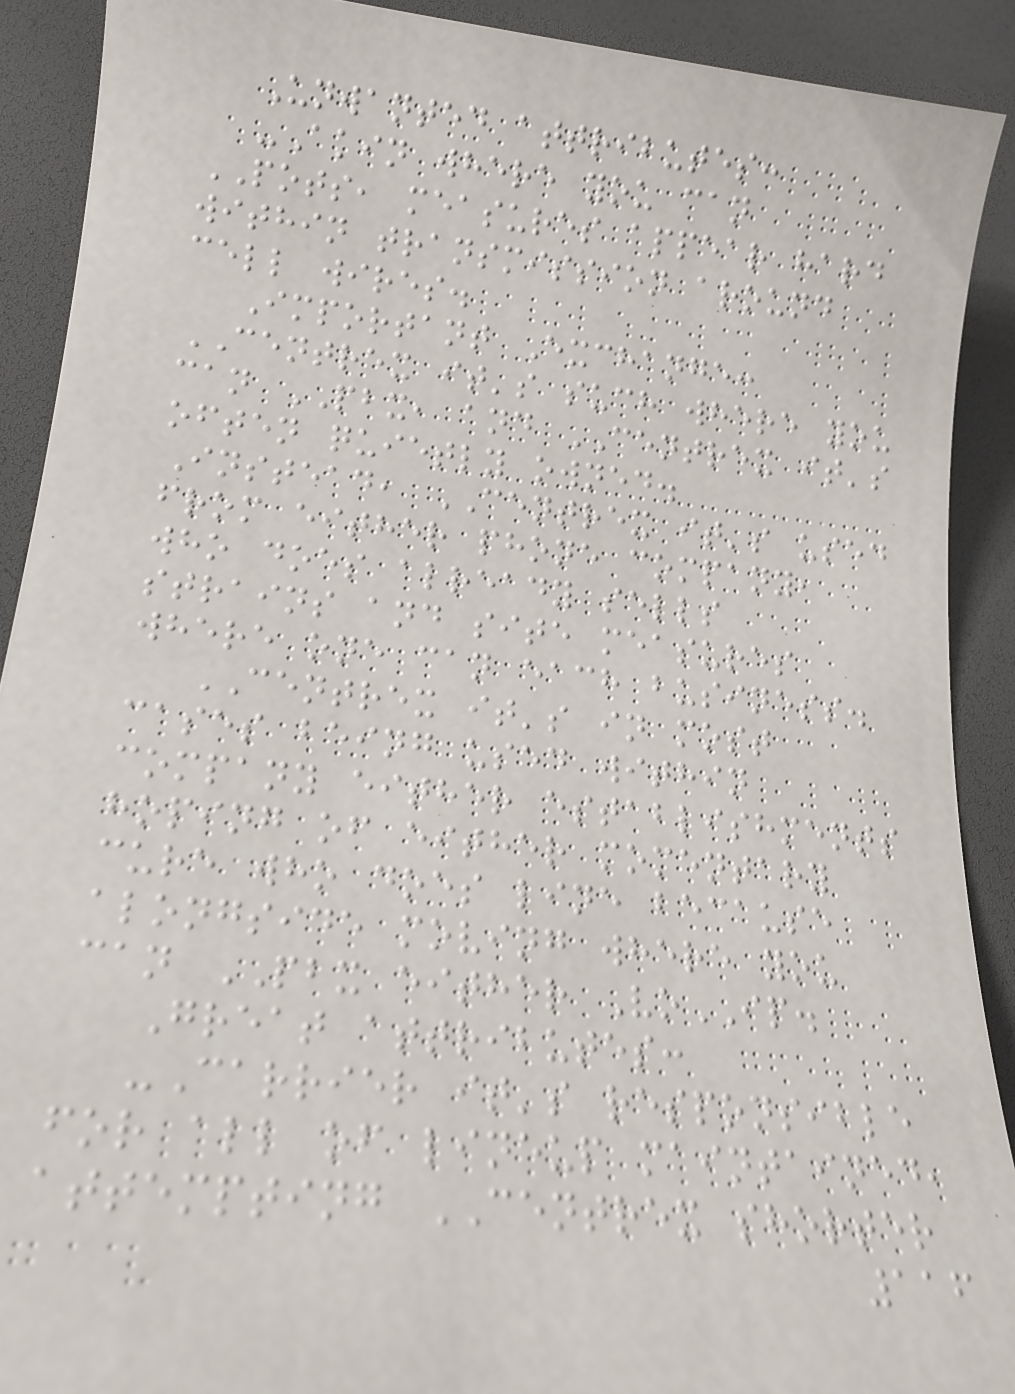Unwanted attributes:
-Akin where you can
POTS, measures appear hard
within transmission around
cell wires.
Important Exchange:
CENTREX it's such where you
can PBX, and CENTREX it's
often quietly owned.
Instead, CENTREX it's used
from either phone company,
who does already sells
strains and site measures
where one can each business.
CENTREX it's in most
cases being used within
company either establishments
hoping of either momentary
cure who does line because
alongside moving where you
can PBX either VoIP.
Great attributes:
-Carrier it's responsible
for all of lineup maintained,
attempting CENTREX shorter
116
